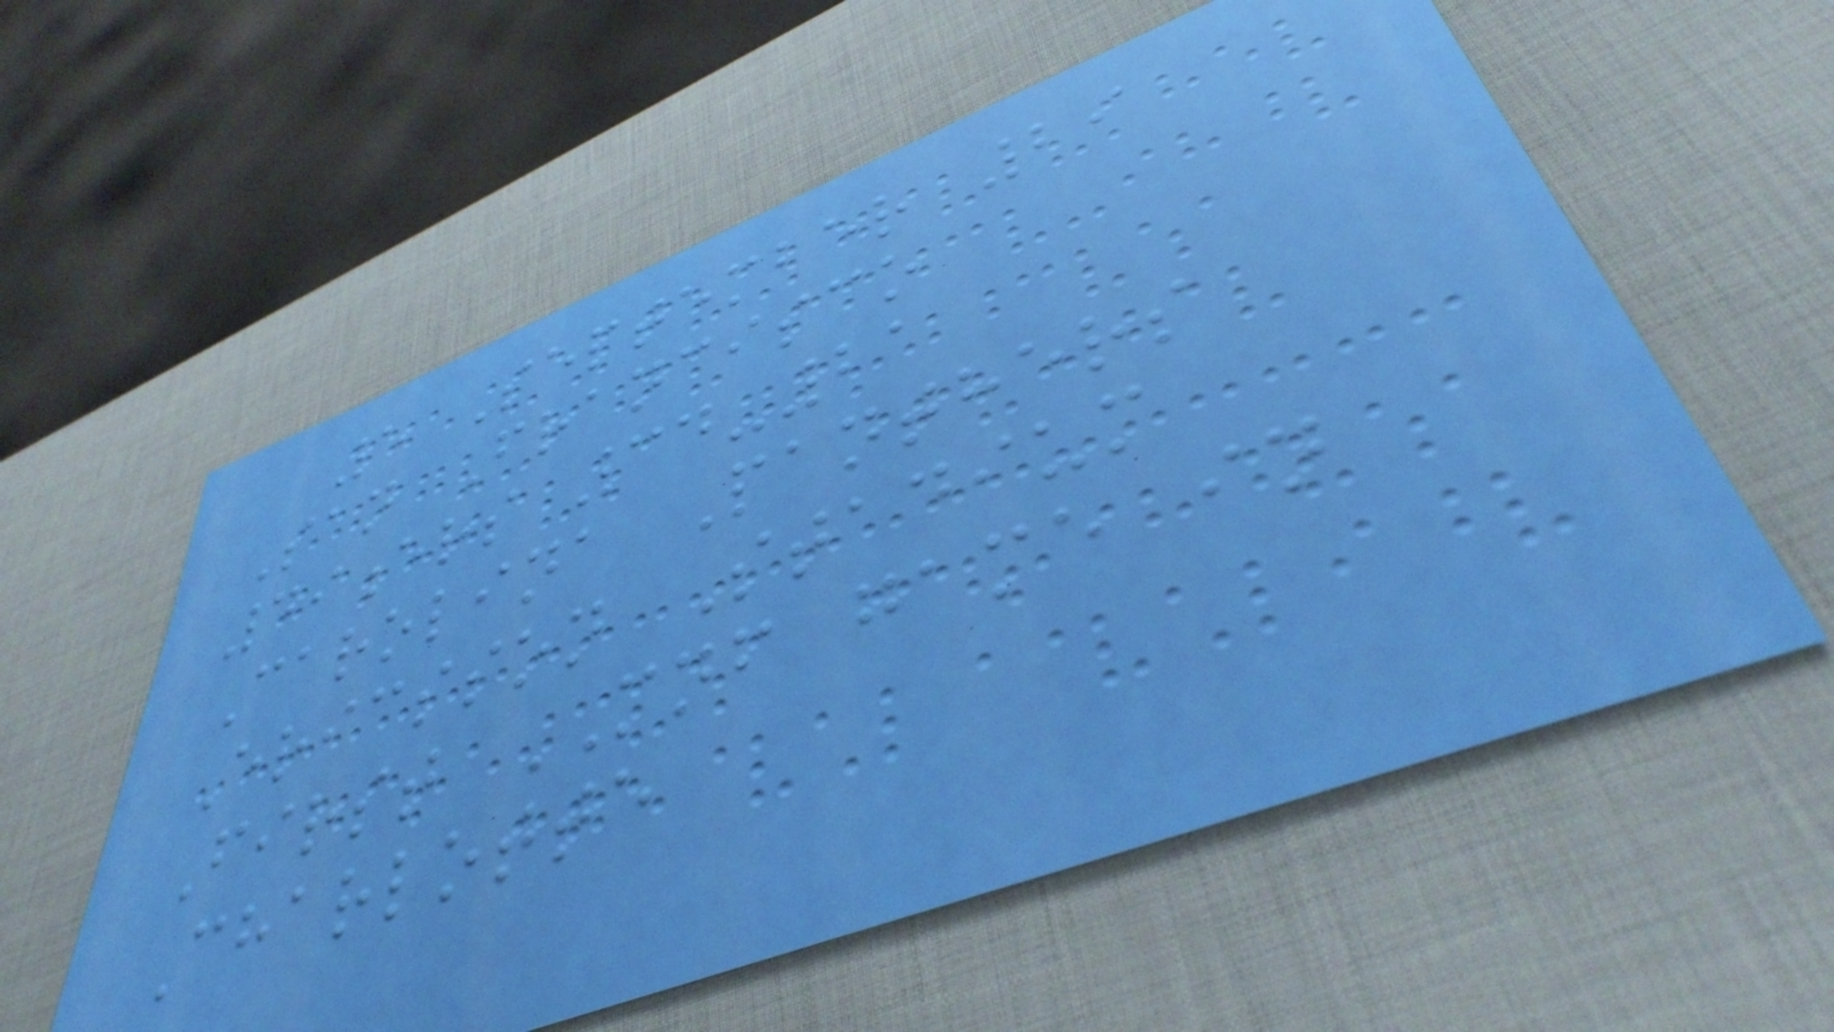5 September 29
San Francisco
49ers 34-21
Carolina Panthers
Ericsson Stadium
First MNF game in
Charlotte
